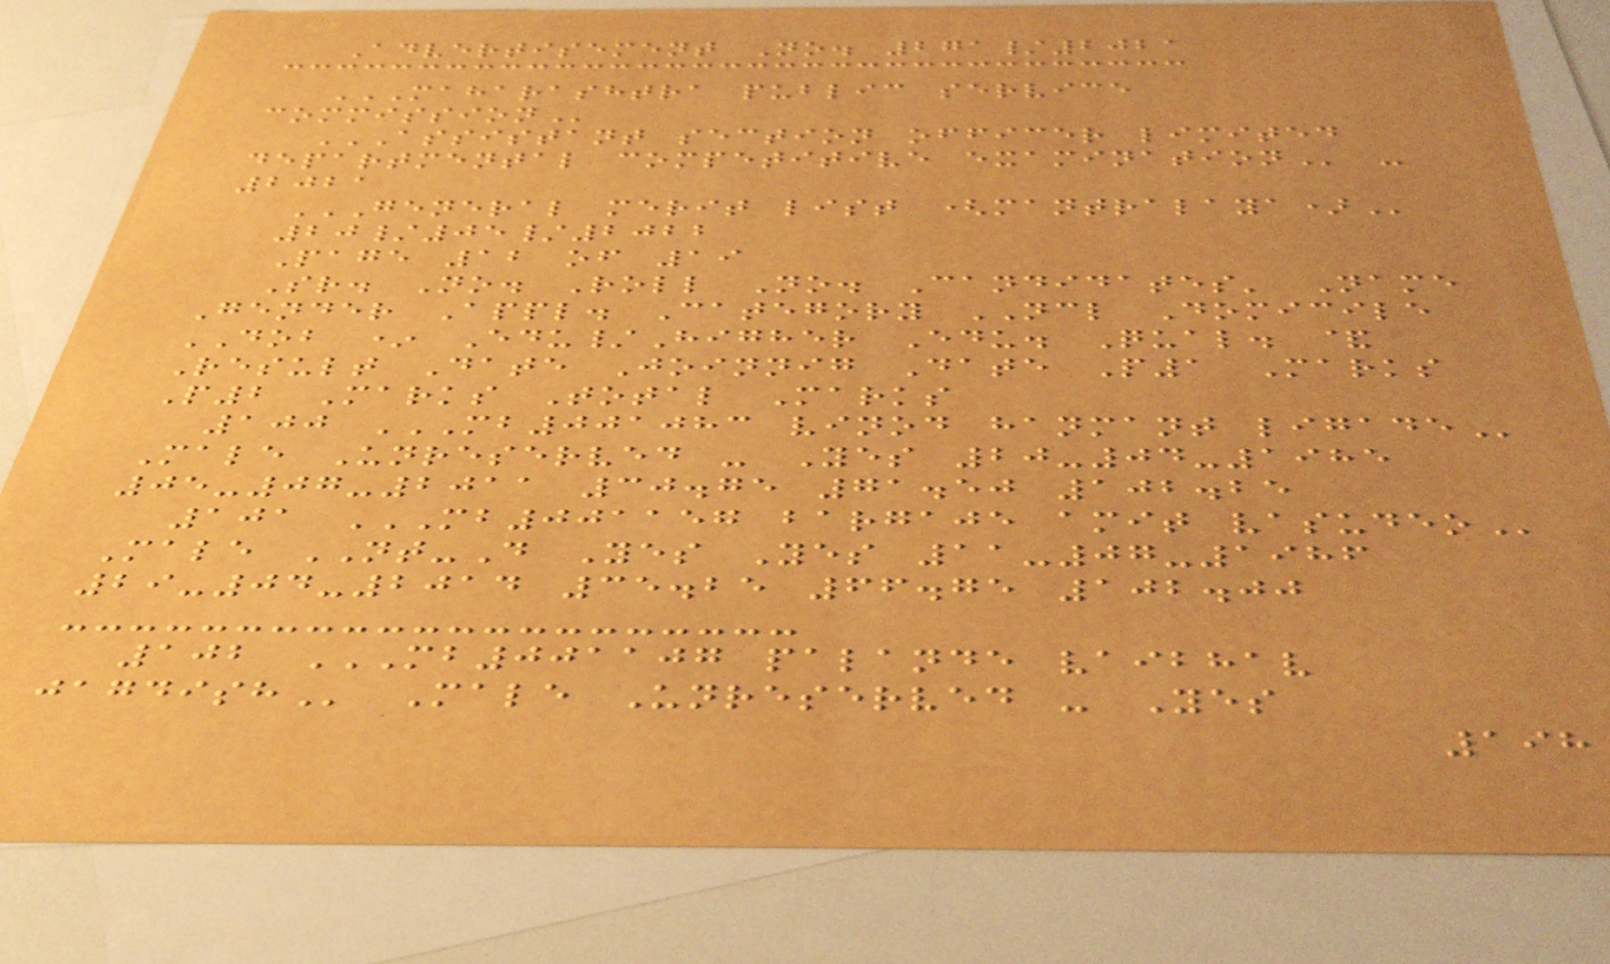Advertisement No. 271/2021
MAHARASHTRA PUBLIC SERVICE
COMMISSION
ASSISTANT SECTION OFFICER LIMITED
DEPARTMENTAL COMPETITIVE EXAMINATION -
2021
GENERAL MERIT LIST (MANTRALAYA)
20/05/2022
Page 12 of 19
Sr. No. Roll No. Candidates' Name
Gender Appl. Category NCL Domicile
DOB * Edu/Higher Edu. Qual. &
Result Date Joinnig Date P1 Marks
P2 Marks Total Marks
100 MB001083 VINOD HANMANT LIGADE
Male Unreserved - Yes 20-04-1985
05-07-2011 30.75 71.50 102.25
101 MB001157 BARGAJE AMIT VASUDEO
Male NT-D Yes Yes 11-07-1986
29-04-2014 35.25 66.75 102.00
102 MB001107 PALANDE VAIBHAV
JAGDISH Male Unreserved - Yes
198
